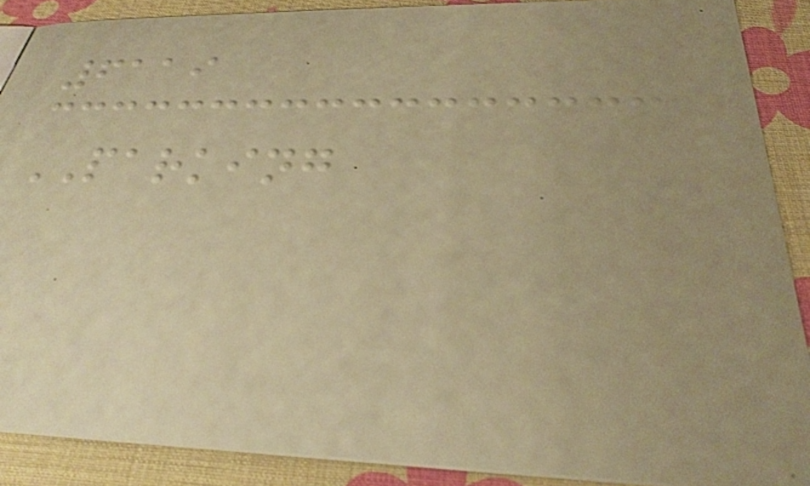6119
PARKING
